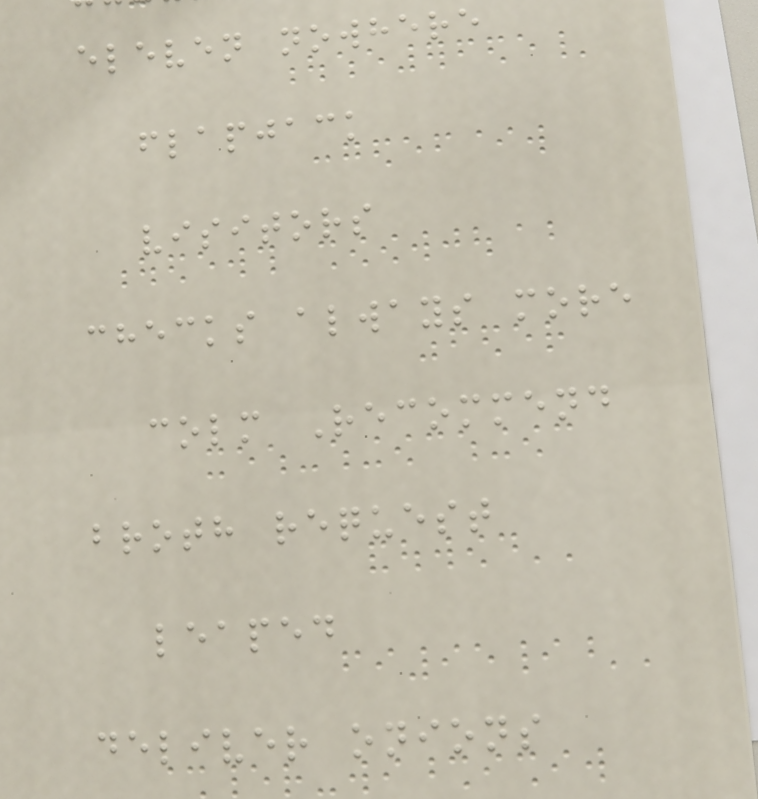eleven nowhere
flapjack
visitors
checks always more
colm Recommend
broth request
leaped
deliver onions
